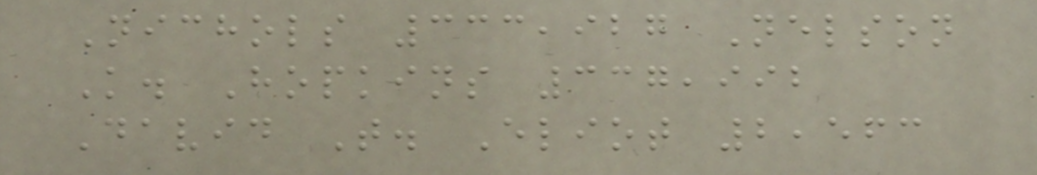Nichols 333,927 Nelson
K. Hopkins 337,992
David T. Eliot 2,563
